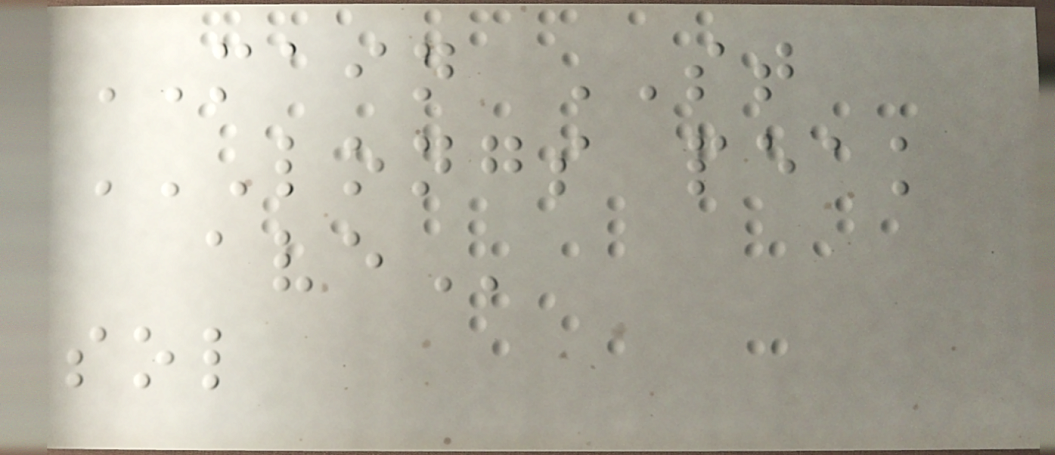MAIN ST
LONGS PEAK
AVE
sol
